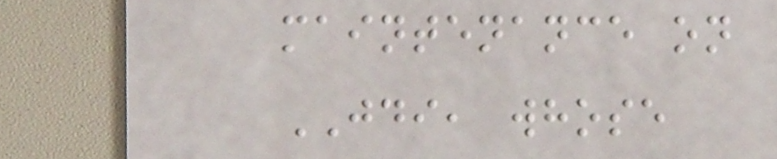maintenance on
JDI, whose
